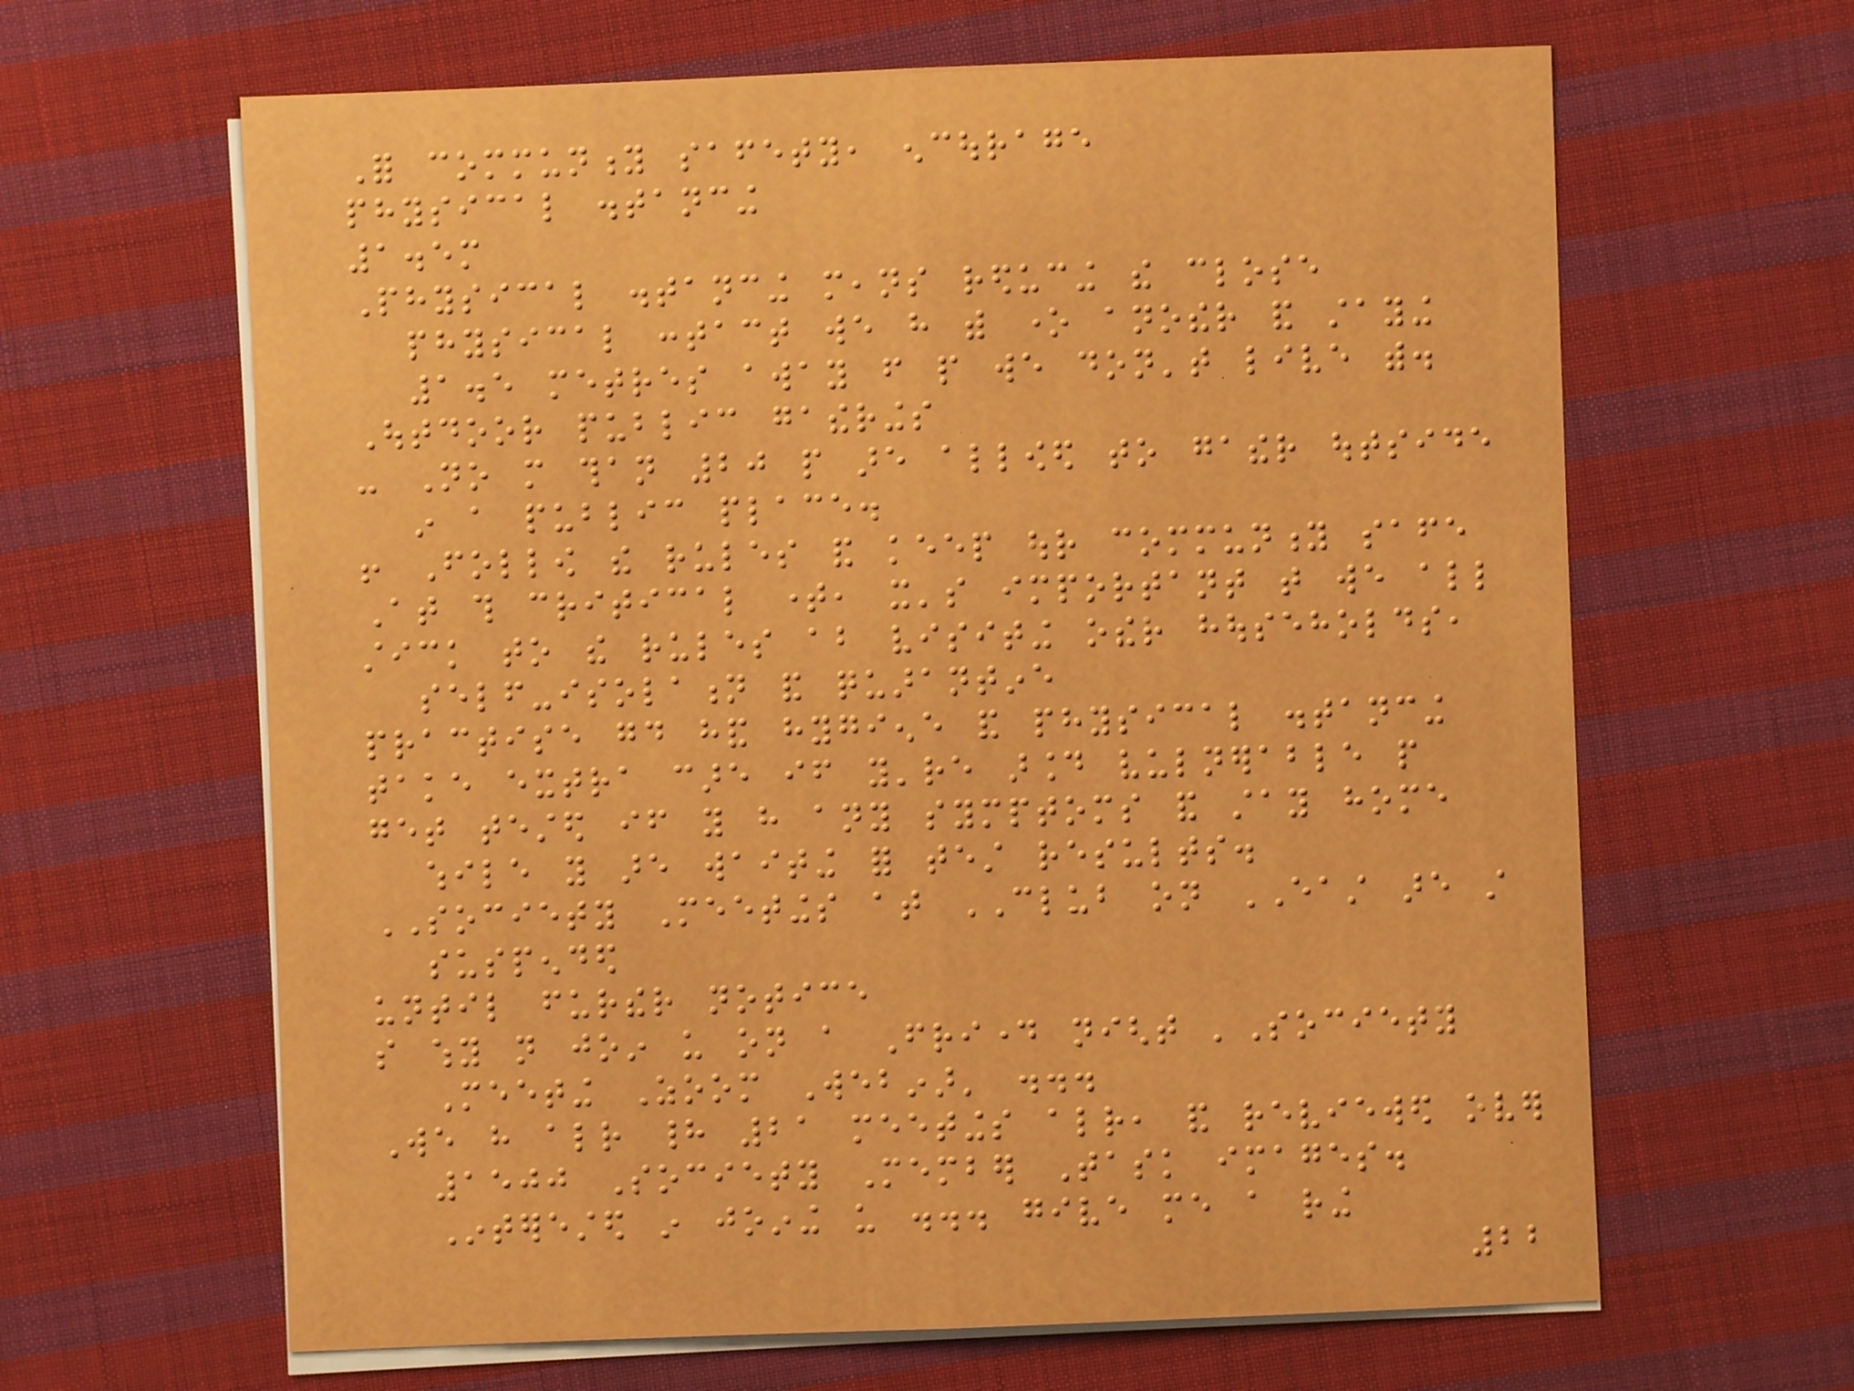For community safety, encourage
physical distancing
1.5m
Physical distancing means reducing the close
physical contact we have with one another and staying
1.5 metres away from people we don't live with.
Outdoor public gatherings
- No more than 20 people are allowed to gather outside
in a public place.
! Follow the rules and keep our community safe
At this critical time, it's important that we all
stick to the rules about visiting other households,
self-isolation and quarantine
practise good hand hygiene and physical distancing
take extra care if you're around vulnerable people
get tested if you have any symptoms and stay home
while you are waiting for test results.
SOCIETY Meetings at CLUB on EAST are still
suspended
until further notice
so why not join us on a Friday night 'Society
Meeting Zoom Webinar' ...
We have already had 21 meetings already, and reviewed over
1500 Society Member Task images.
Interested in joining us ... give me a ring
22
